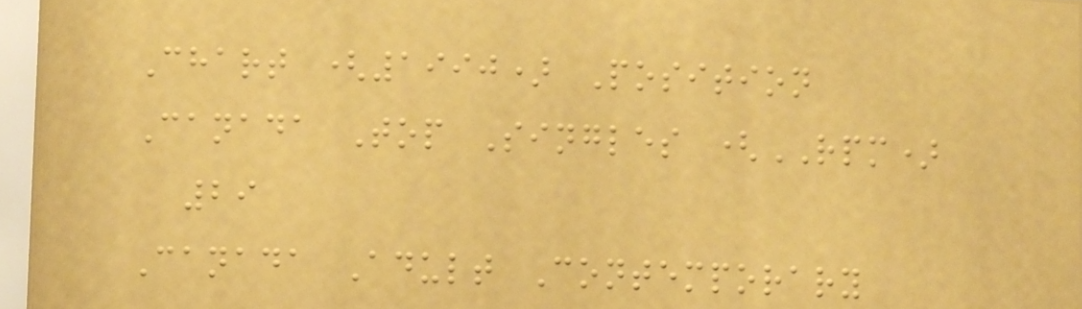Chart (1990) Position
Canada Top Singles (RPM)
29
Canada Adult Contemporary
